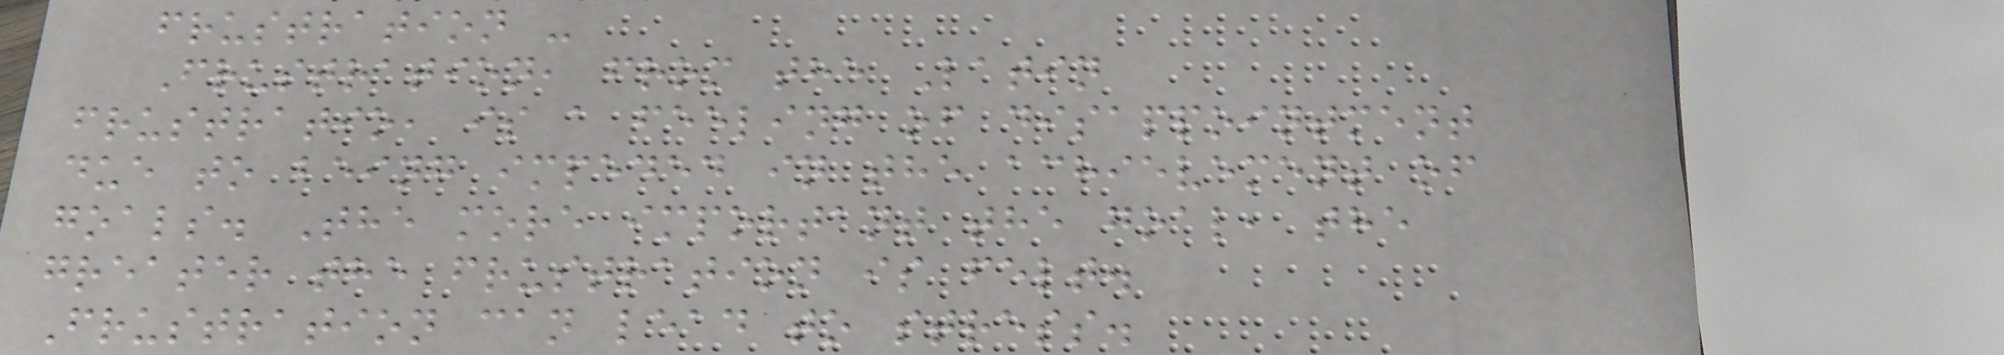frustration -
Frustration, from the Latin
frustratio, is a feeling of disappointment
due to being impeded in the achievement of
goals. The more important the goal, the
greater the frustration is felt.
Frustration can lead to stress.
